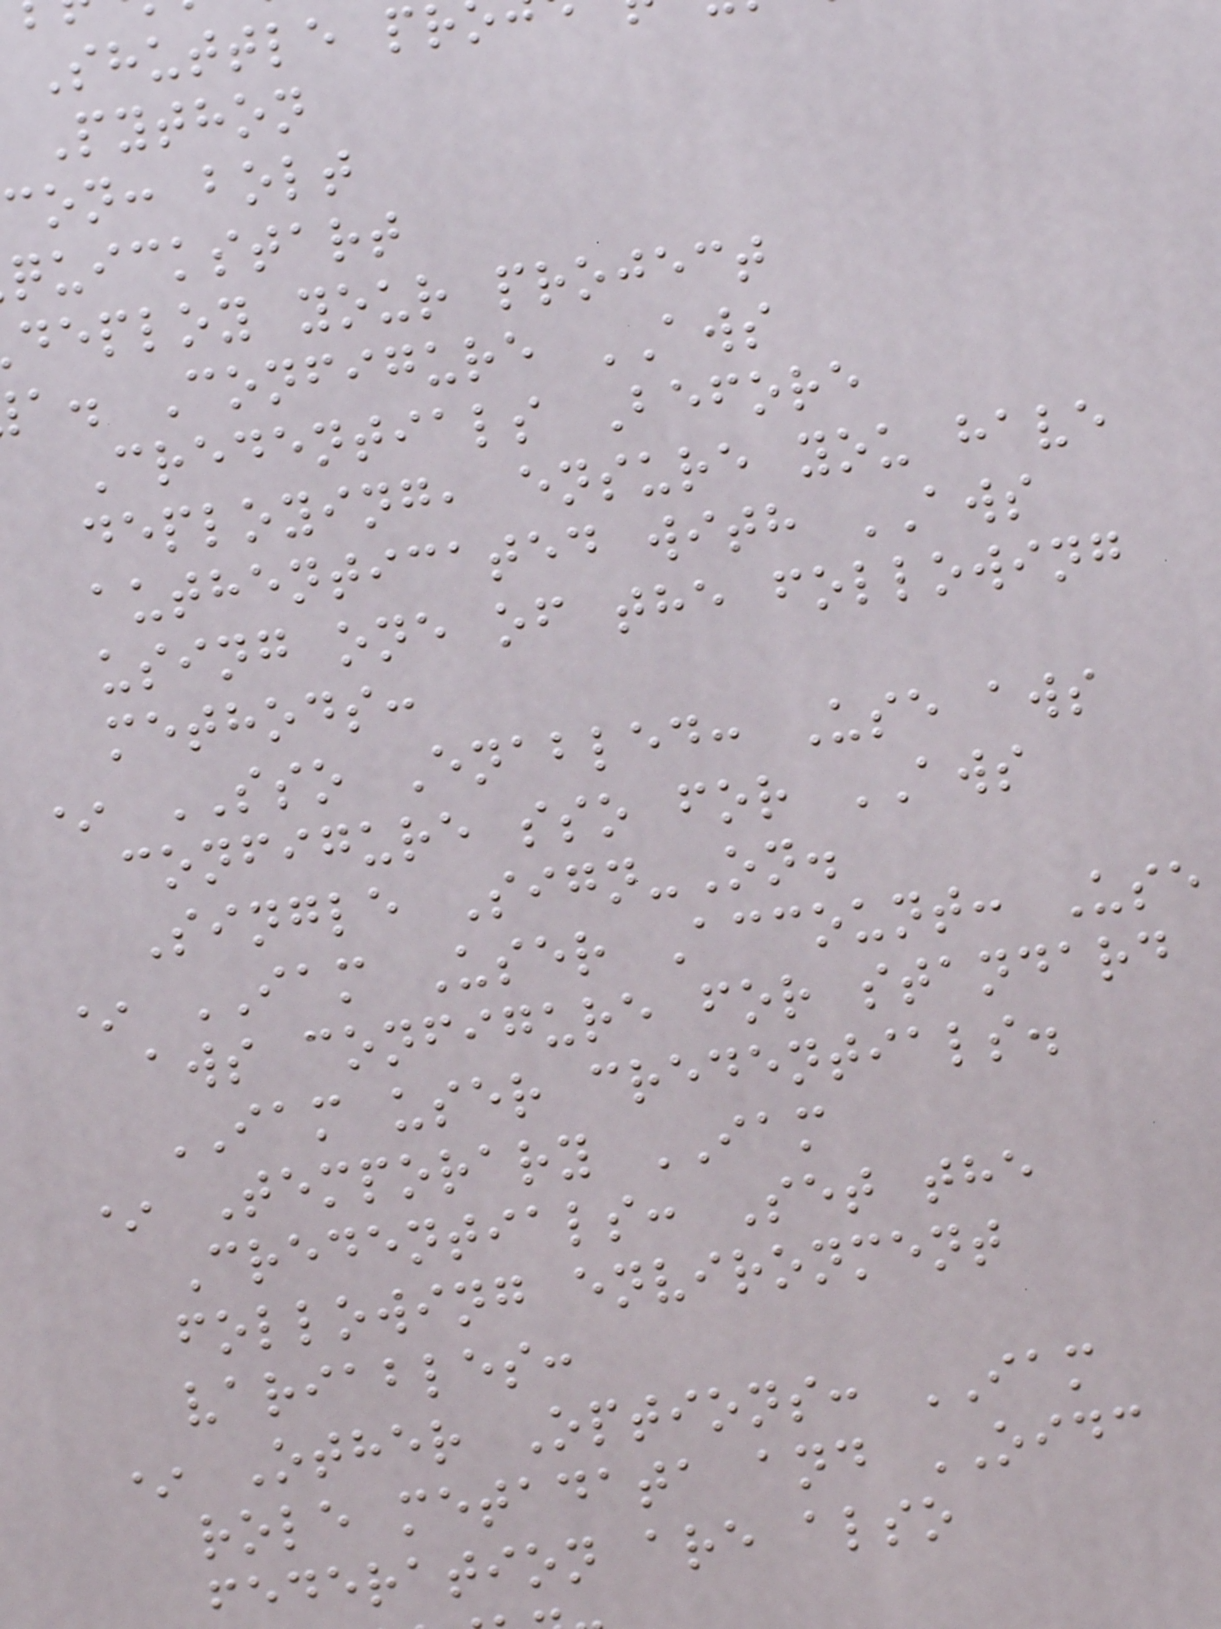Shuttle pr
Python
con: bolt
quickstart
deploy your project
a. Configure AWS
Credentials Before
deploying, ensure you have
authenticated with AWS
using one of the following
methods:
* SSO Enabled: Use aws
configure sso for AWS
Single Sign-On.
* IAM User Account: Use
aws configure for standard
IAM user credentials.
* Temporary IAM
Credentials: Set the
following environment
variables:
* Other Options: IAM
role metadata and OIDC
federation are also
